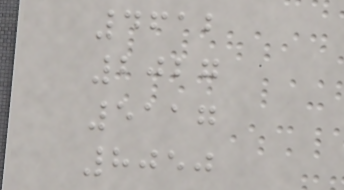4612
2027
5117
8050
